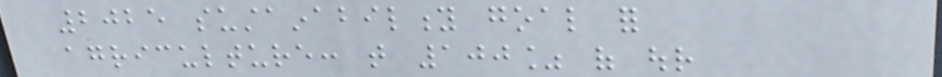2025 sustainability goal for
agriculture: that 100% of our
